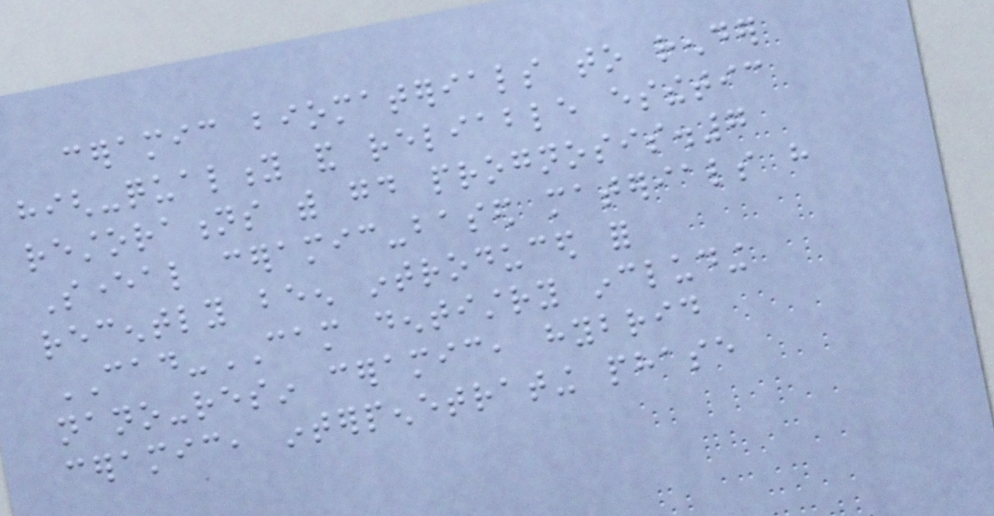ceramic biomaterials to render
high-quality and reliable esthetic
restorations with good prognosis.7
Several ceramic-based materials have
recently been introduced for
CAD-CAM dentistry including
nano-resin ceramic, hybrid
ceramic, interpenetrating phase
